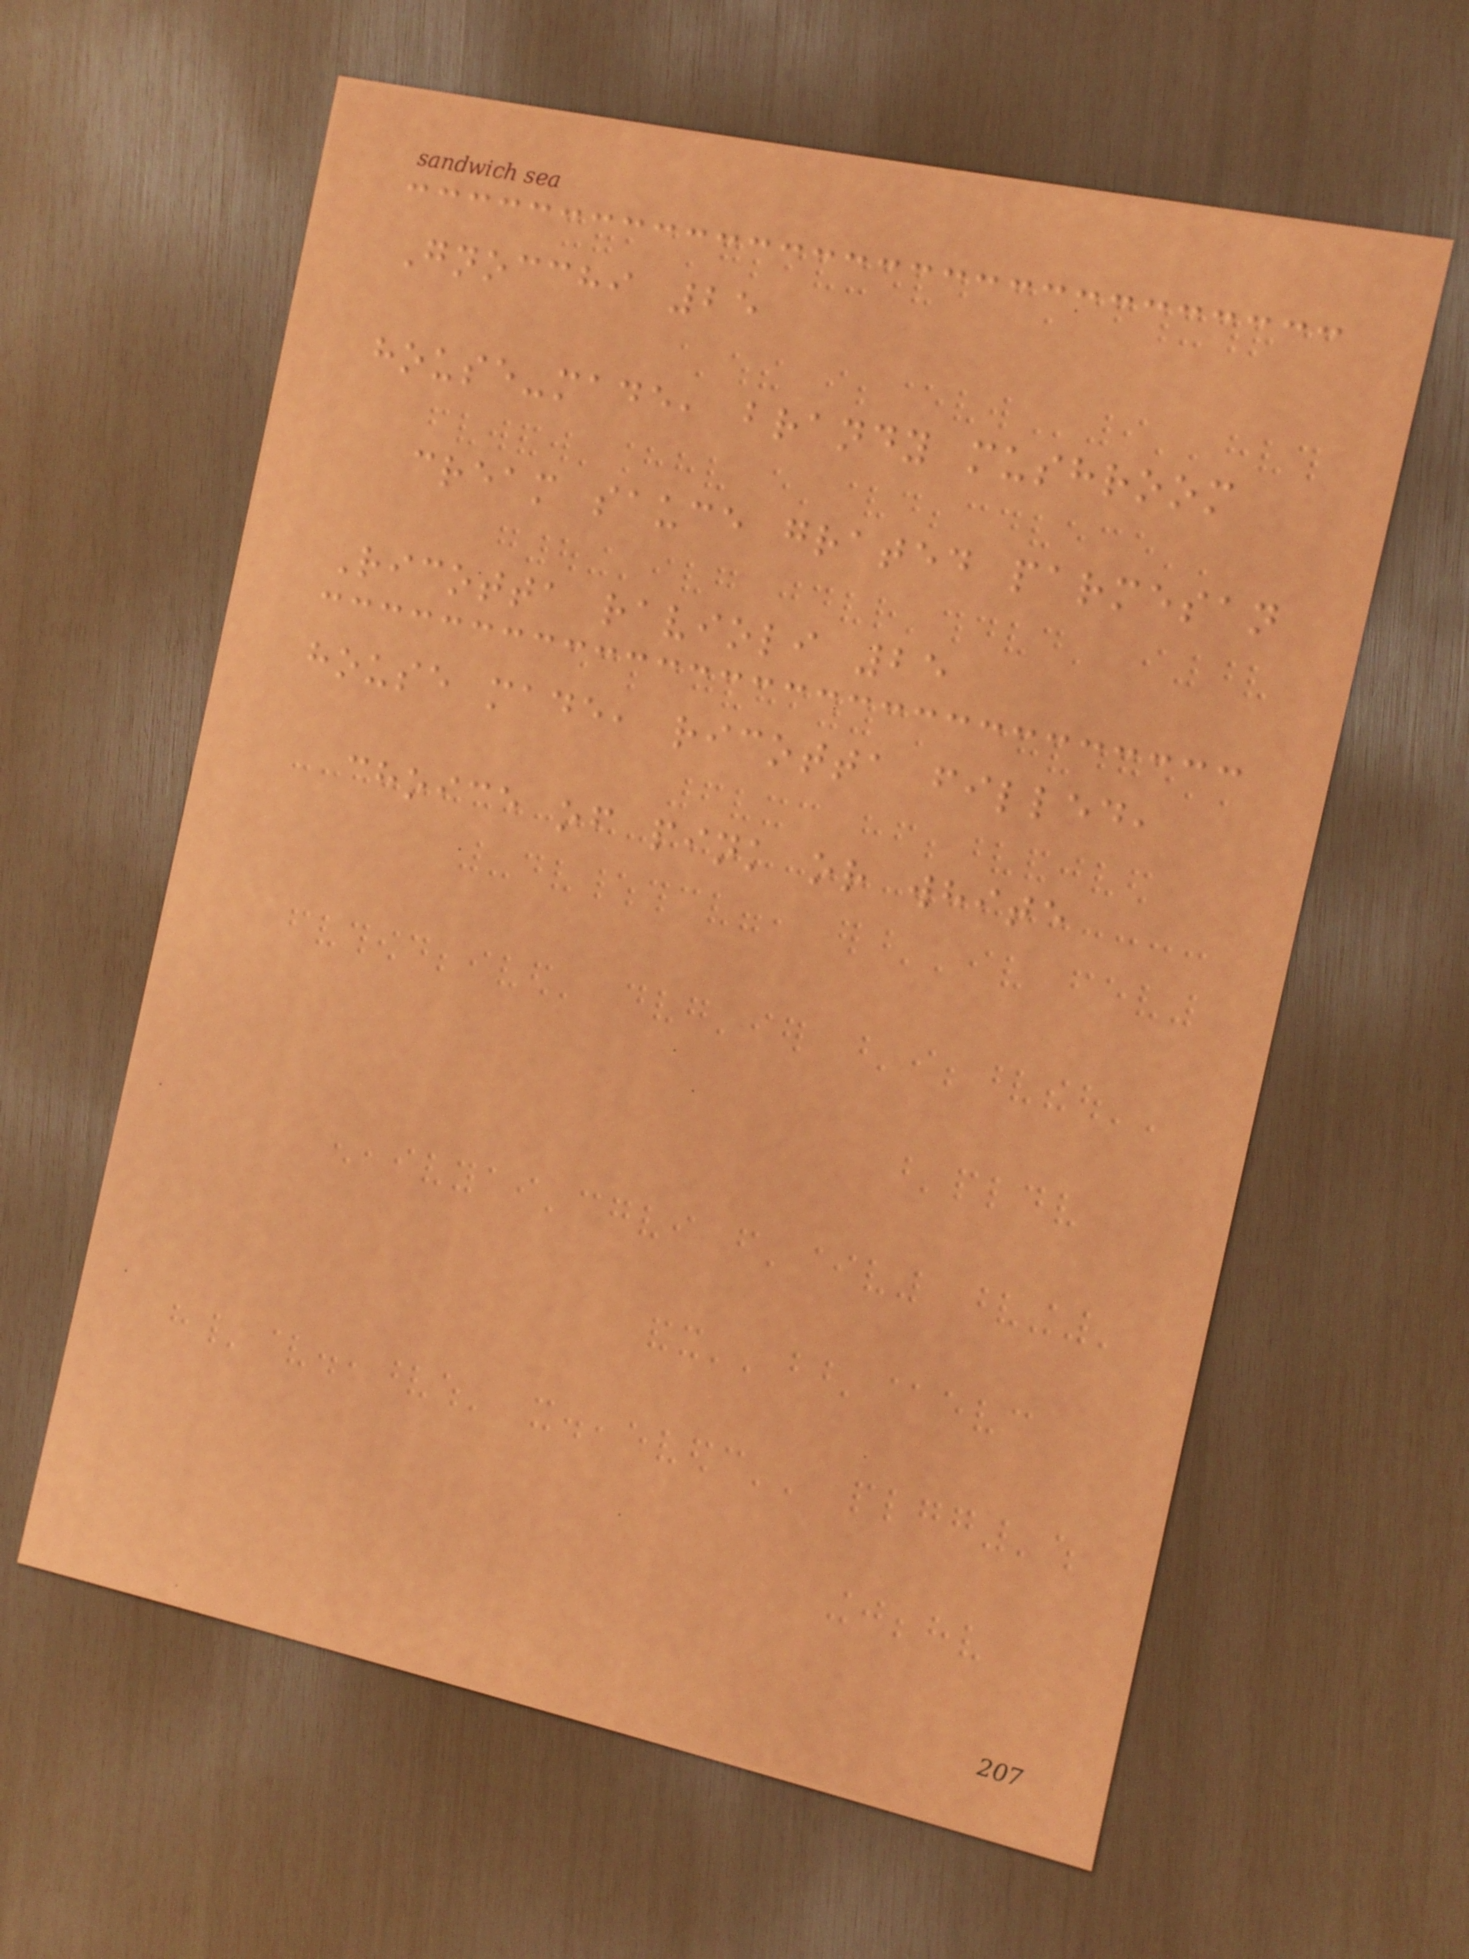Gnocchi 25
house-made, brandy mushroom
cream sauce grated parmesan
Ricotta ravioli 25
house made, ricotta filled,
choice of pink or white
